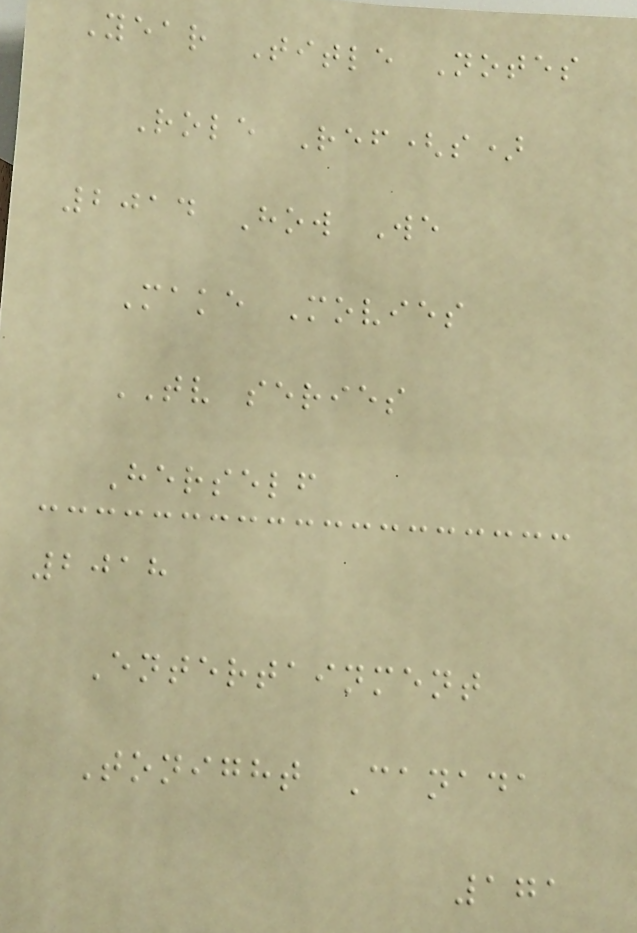Year Title Notes
Role Ref(s)
2014 How We
Make Movies
TV series
Herself
2018
Entertainment
Tonight Canada
171
